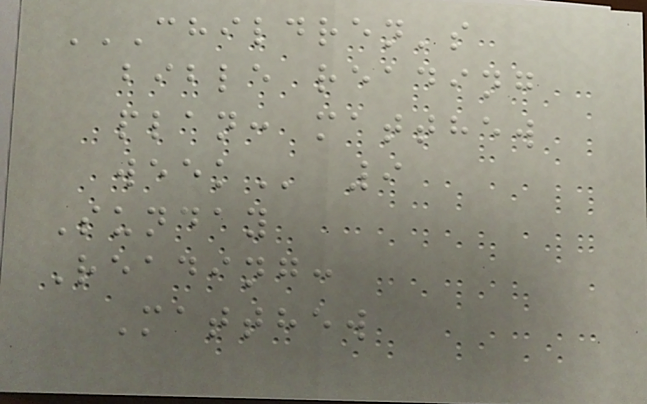CHILDREN'S
BIBLE READING
PLAN: MATTHEW
WEEK 9
Sunday
Reading:
Matthew
